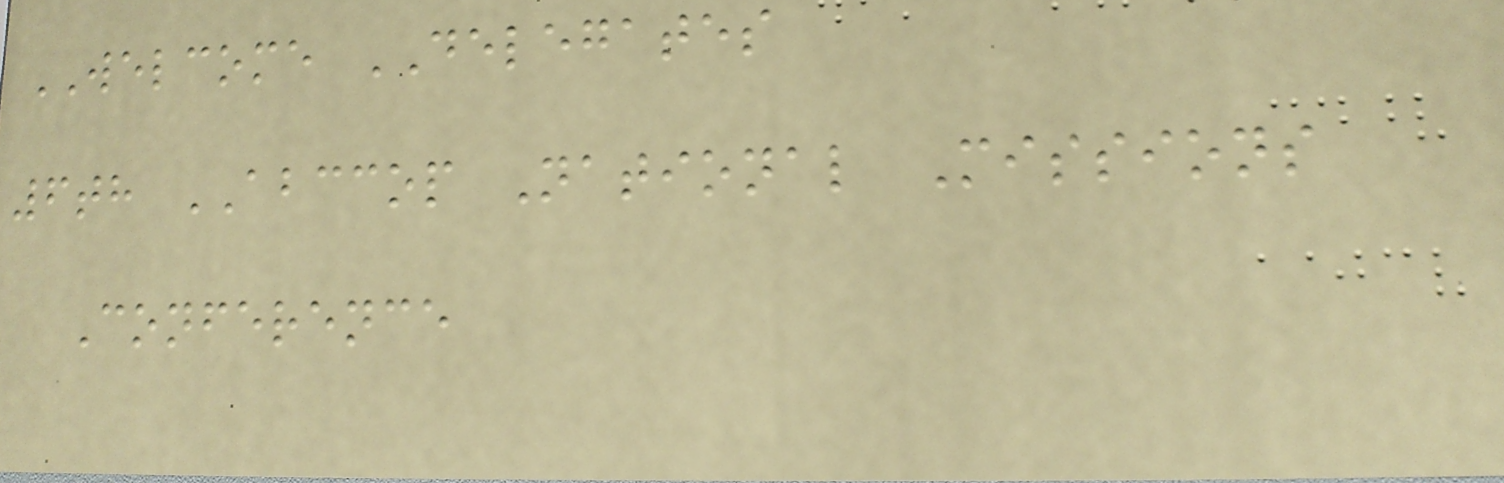WELCOME DELEGATES
6th ABCCOP National Missions
Conference
